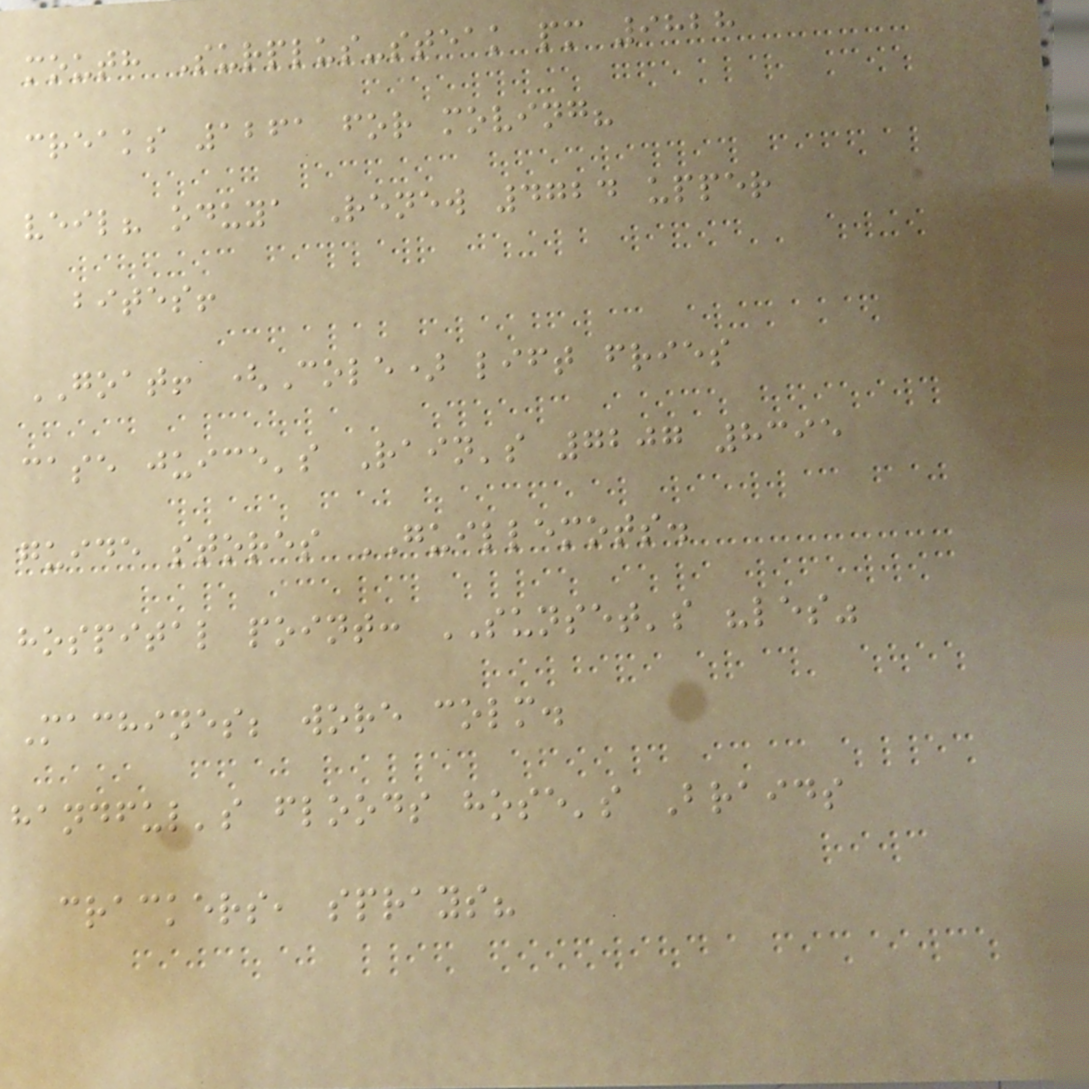mouth Surplus-steak pm 9828
creaks 1261 for moving?
veil? oduya Renew 4724 upper
bites!
GOAT! (Cole) lift fries
case juice's Rain's 7207 8395
guide stores GUILLEMOTS.
hospital point: SUNSET's "les"
Machines; wore colm.
handful's floods hose's Braids
crackers, sprays?
